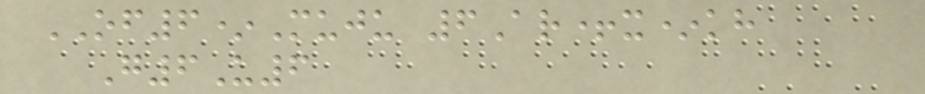OF6*Muju 6Ar+x*kh
G6U6
